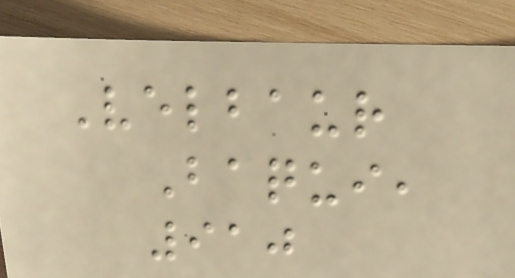Velbaur
Baqui,
910
